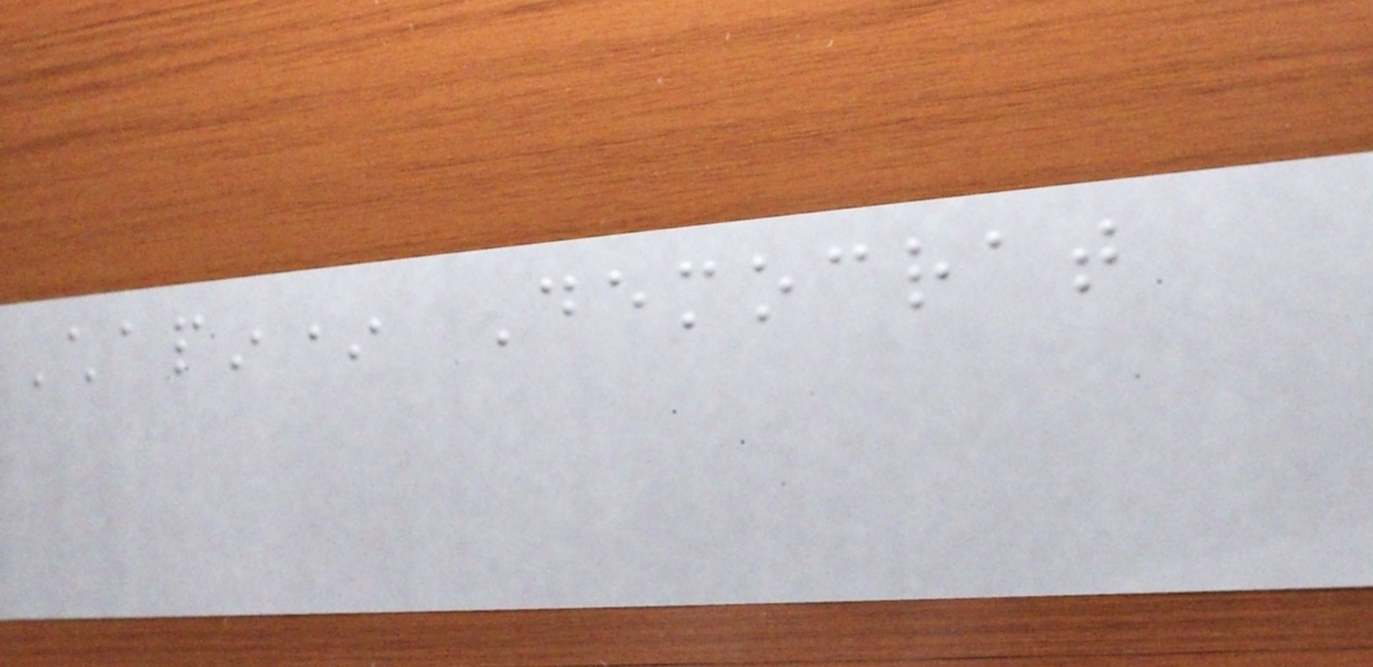Chapin* Democrat
